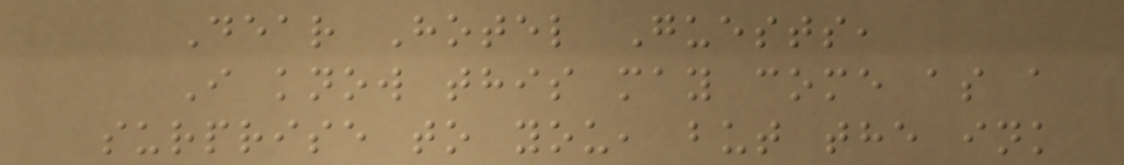Dear Hotel Guests,
I know this may come as a
surprise to you, but the ink
